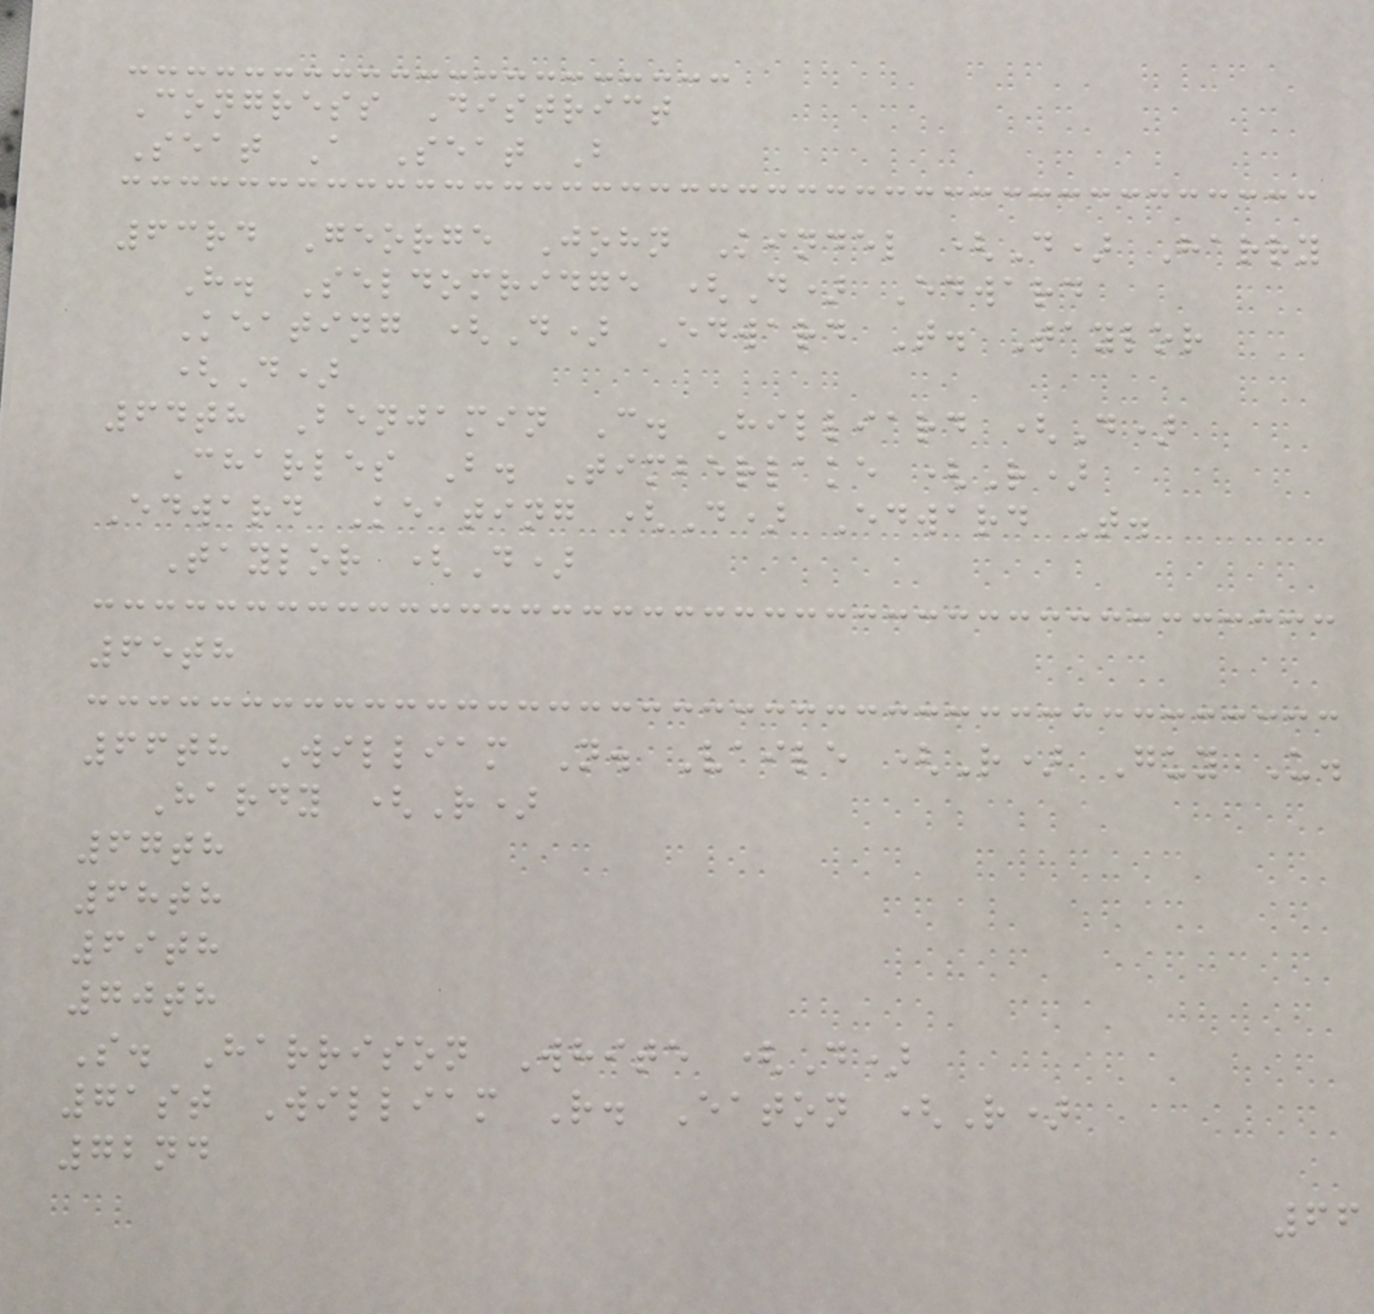Congress District
Seat A Seat B
63rd George John Kindel (D) Harry
H. Seldomridge (D) Edward
Keating (D) Edward T. Taylor
(D)
64th Benjamin C. Hilliard (D)
Charles B. Timberlake (R)
Edward Keating (D) Edward T.
Taylor (D)
65th
66th William N. Vaile (R) Guy U.
Hardy (R)
67th
68th
69th
70th
S. Harrison White (D)
71st William R. Eaton (R)
72nd
66
